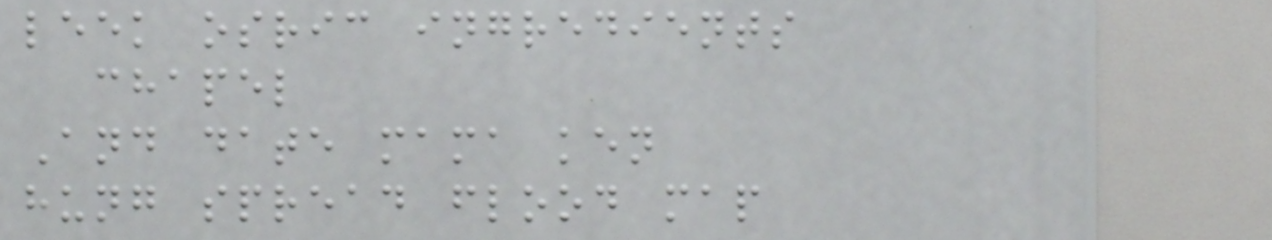leek osric ingredients
chapel
And date mama ken
hung spread flood map
